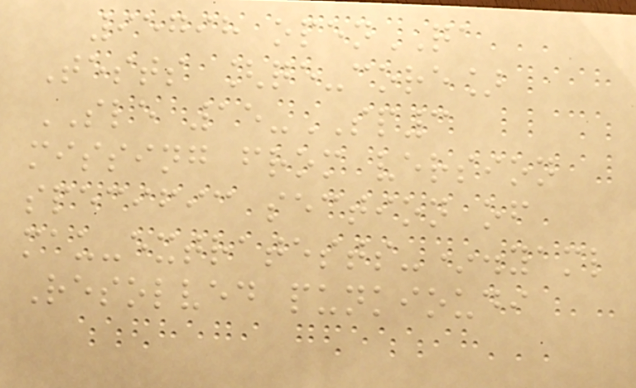95798 openQA
Tests [qe-core]
SLE 15-SP3
missing from version
specific section of
mau-extratests-*.yaml
Resolved punkioudi
